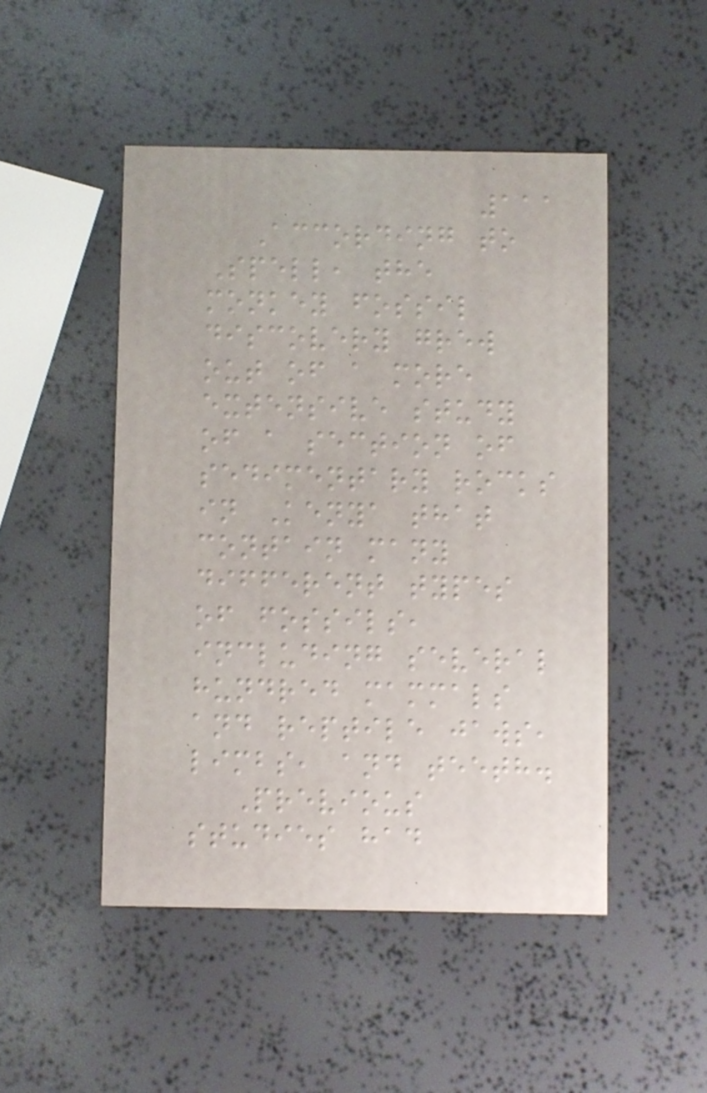111
According to
Spell, the
monkey fossil
discovery grew
out of a more
extensive study
of a section of
sedimentary rocks
in Kenya that
contain many
different types
of fossils,
including several
hundred mammals
and reptile jaws,
limbs, and teeth.
Previous
studies had
